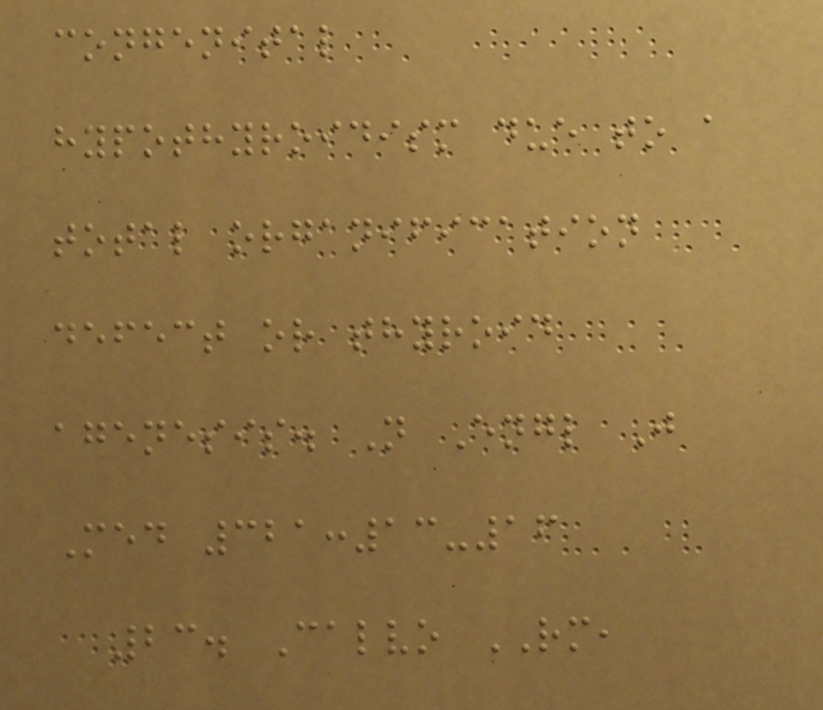congenital
hypothyroidism due to a
total organification
defect or thyroid
agenesis. N Engl J
Med 321:13-16
23. Calvo RM,
